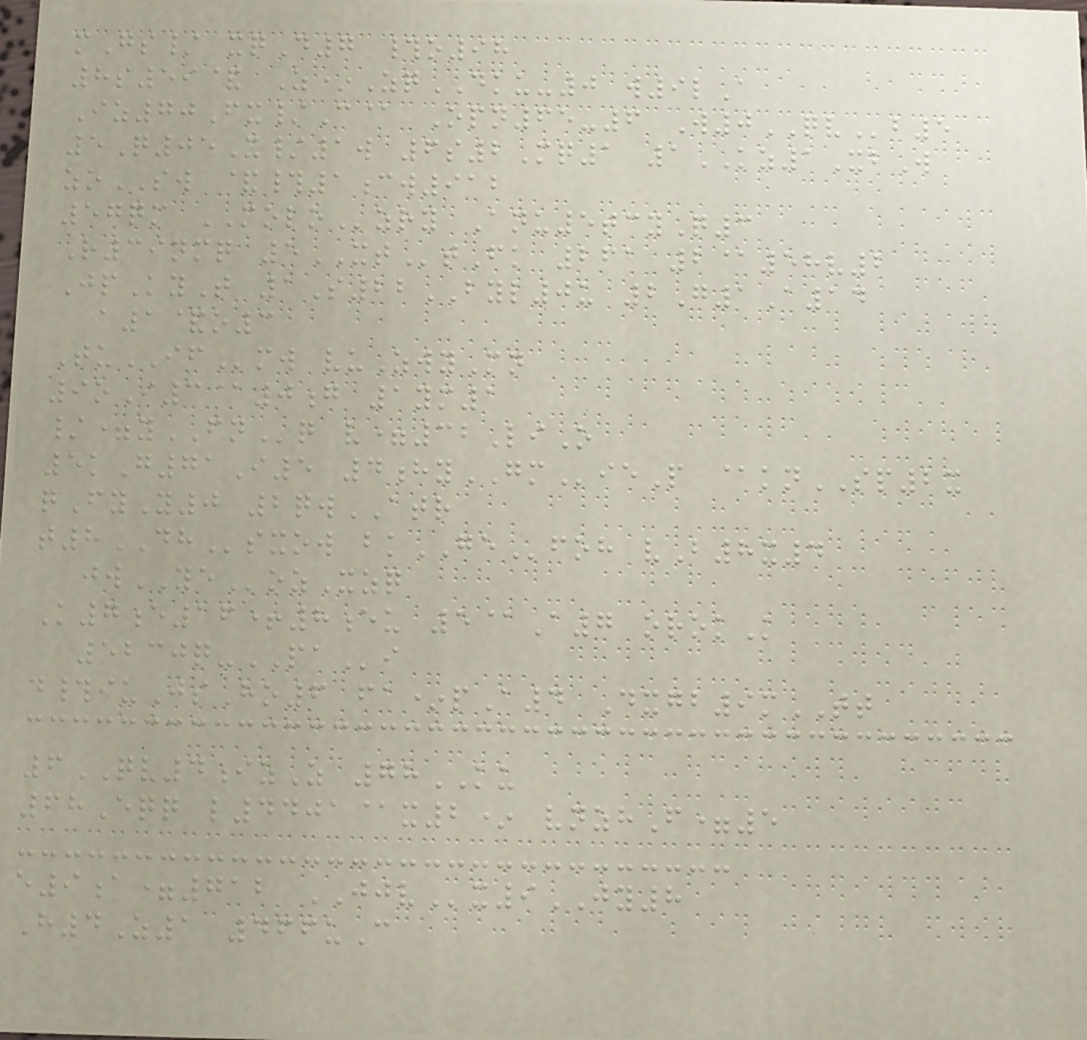mGs/ xqD7 #o98
8s59& Z*ZqDKU-0 w9lA
Iz70Fx/C@ Opn65-6 W0QVb5
5Q05X/1w 6s2Mq1 1KZ1XbW
zoSW &#1cw912
57qm MOLOzry Anu5tcyQ3
R39nmq 5XTtFk 261 2@58v2
JpKyT 1S22BYL0u 2G1A14
a1&o3
TuIFmw vuZwyMn
9oI3@0g 1ym1
/=yFNq v=32LiO
5kG71I5 4hyGMieP @knSP2x
qFyY0 2qwATR
t8DHsxow bkGEfoh vB8x4
jwYEozXzq
K7e16+8eu 5@A7 orokK
5230q-PAi
d#iuJsHo6 fa*pA4 Dxgb9mTT
6QV4izZ 78KU
68Eqq l4401@x2* vnzhF=5
e9a=712 JJVx9JY8
H4Z1 466uC
